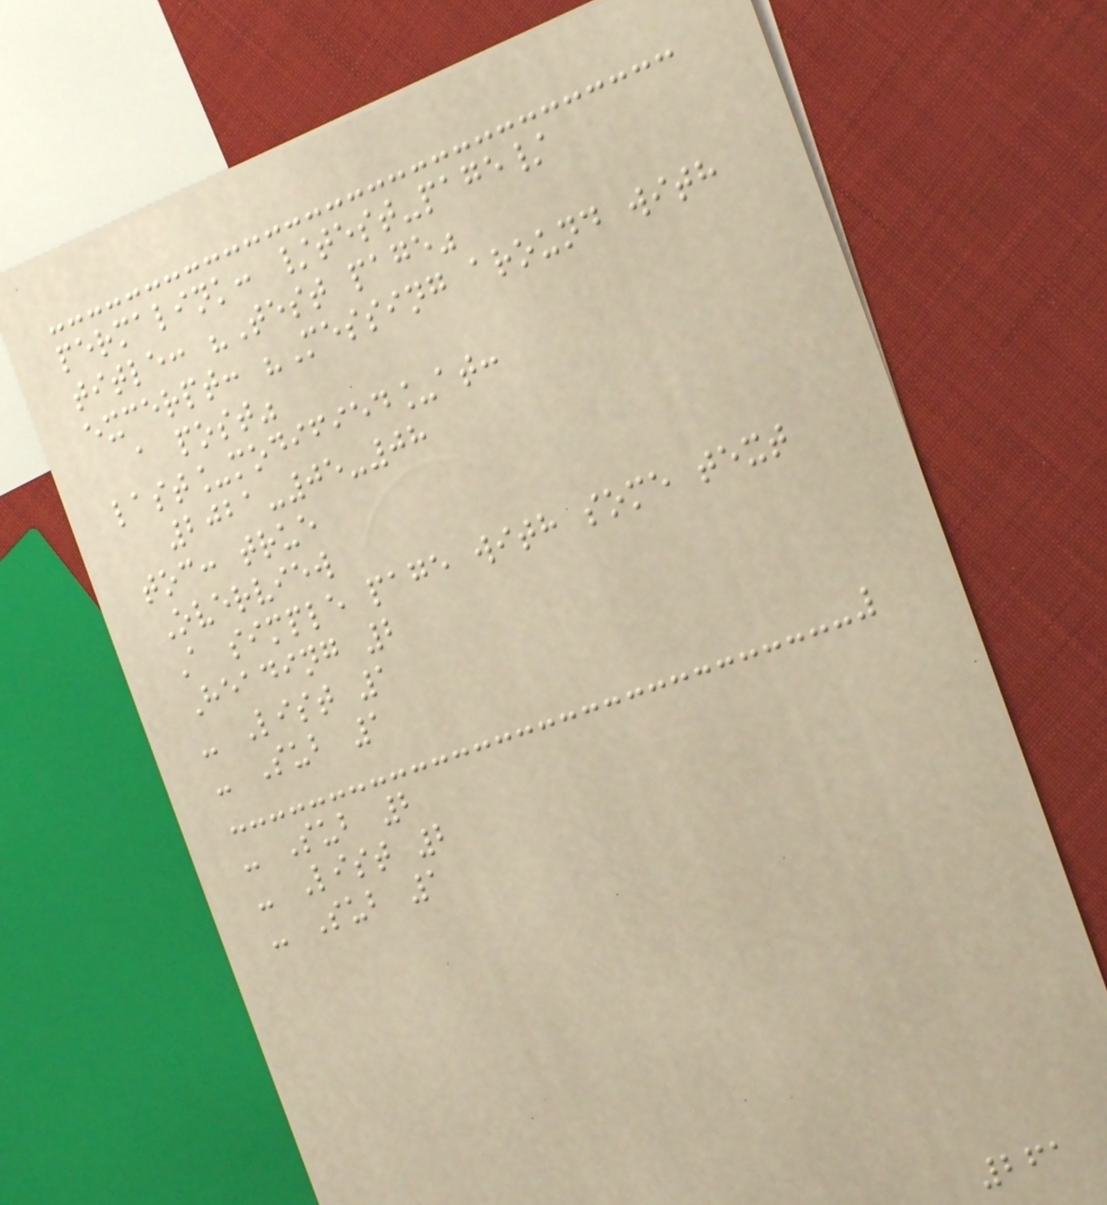permalink: /test-page/
title: "Test page"
excerpt: "Messing around with
a post"
last_modified_at:
2021-05-08
toc: true
Overview
A simple page with some text
Heading 2
- List 1
- Sub 1
- Sub 2
- List 2
- Sub 1
261
